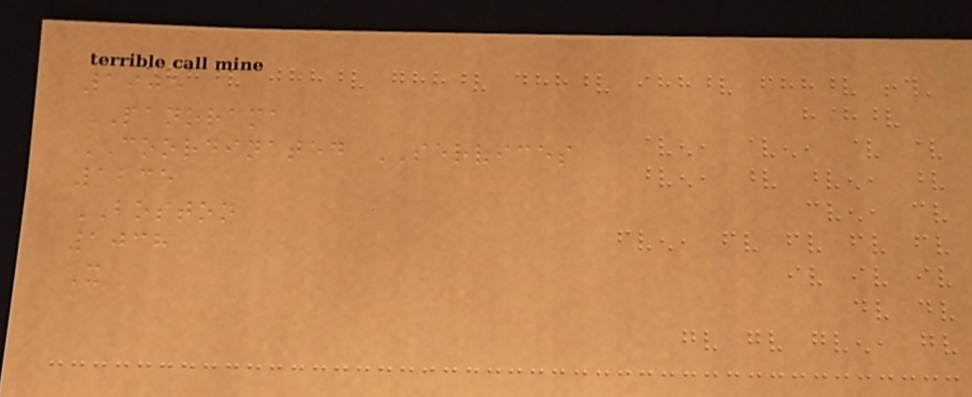1905
PANORAMA
COORDINATED SERVICES
1235
BOSTON
1038
X
